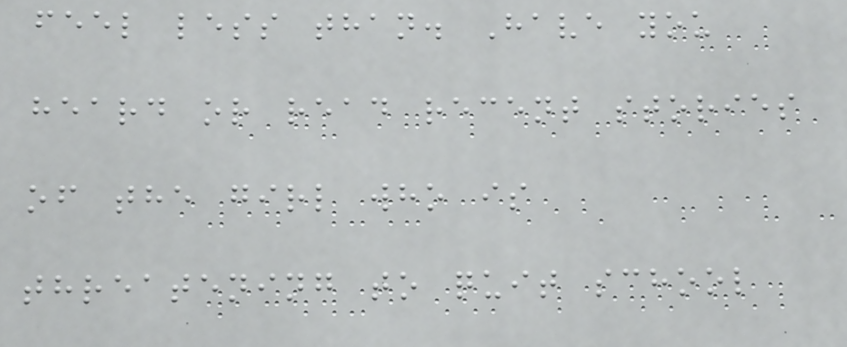feel less than. Have you
heard or read recent stories
of the girl who is
threatening to quit school
